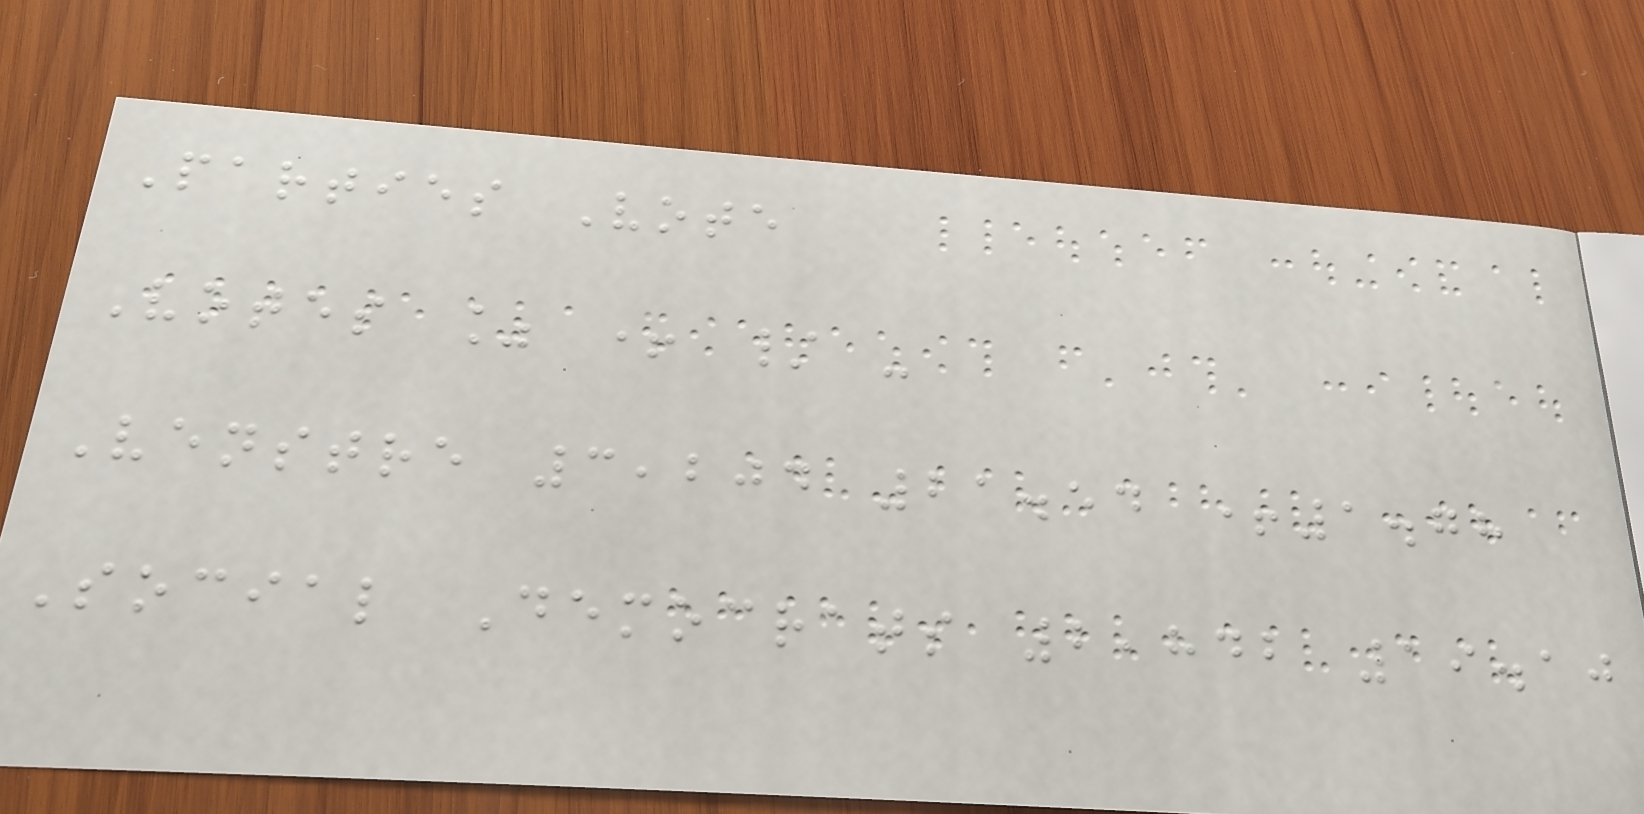Parties Vote
Votes % + / -
Venstre 3,204 21.54 +1.78
Social Democrats 2,842 19.10
